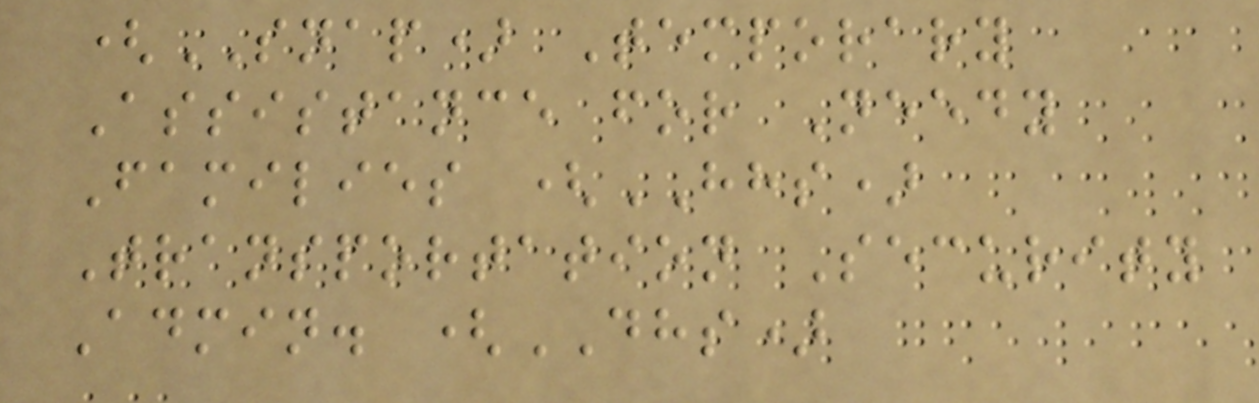(SNAP) Temporary
Assistance for Needy
Families (HHS)
Transportation Security
Admin. (DHS)
